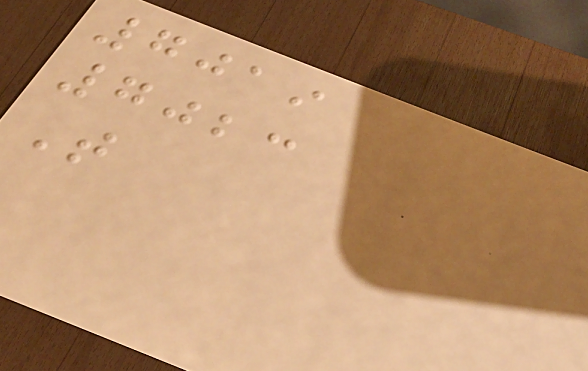7019
7023
T
